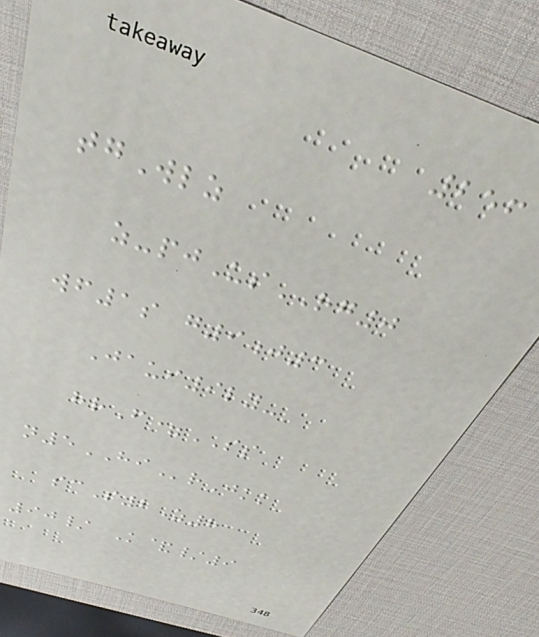256
tgWlz
z-pjUsRG0
wf1s g9j3
Jaui9ly-
hrF=SS
n5HIrJkk
scS2Z8
90/ K&/9
